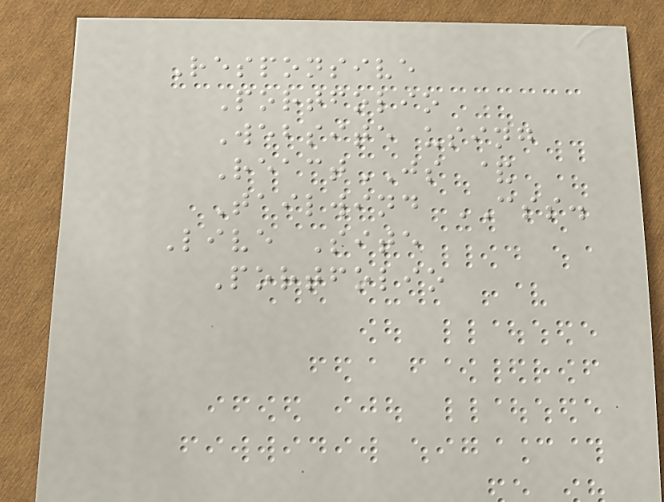Responsive
Portfolio
Website using
ReactJS &
Tailwind CSS.
Live Site
Portfolio
